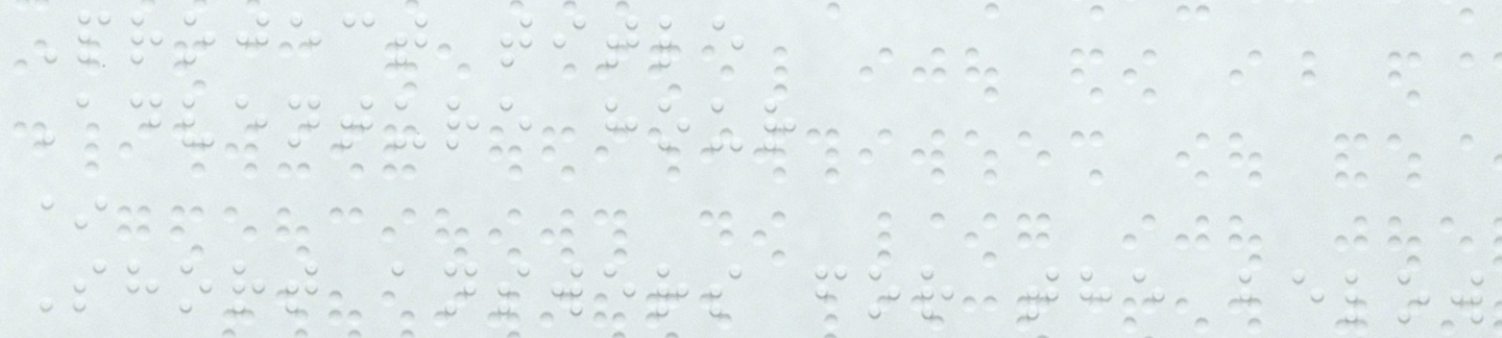Project title
Adventure hour
*
Short answers for the below
